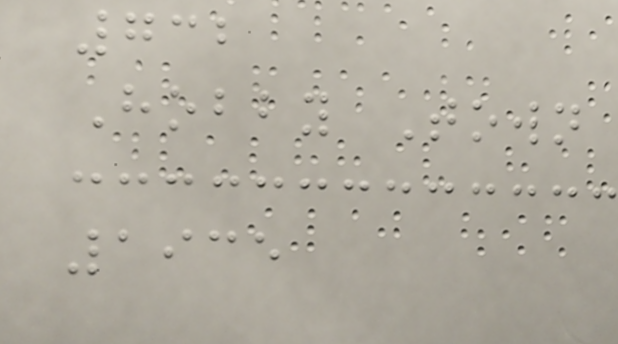732
Hobby Town
1935
